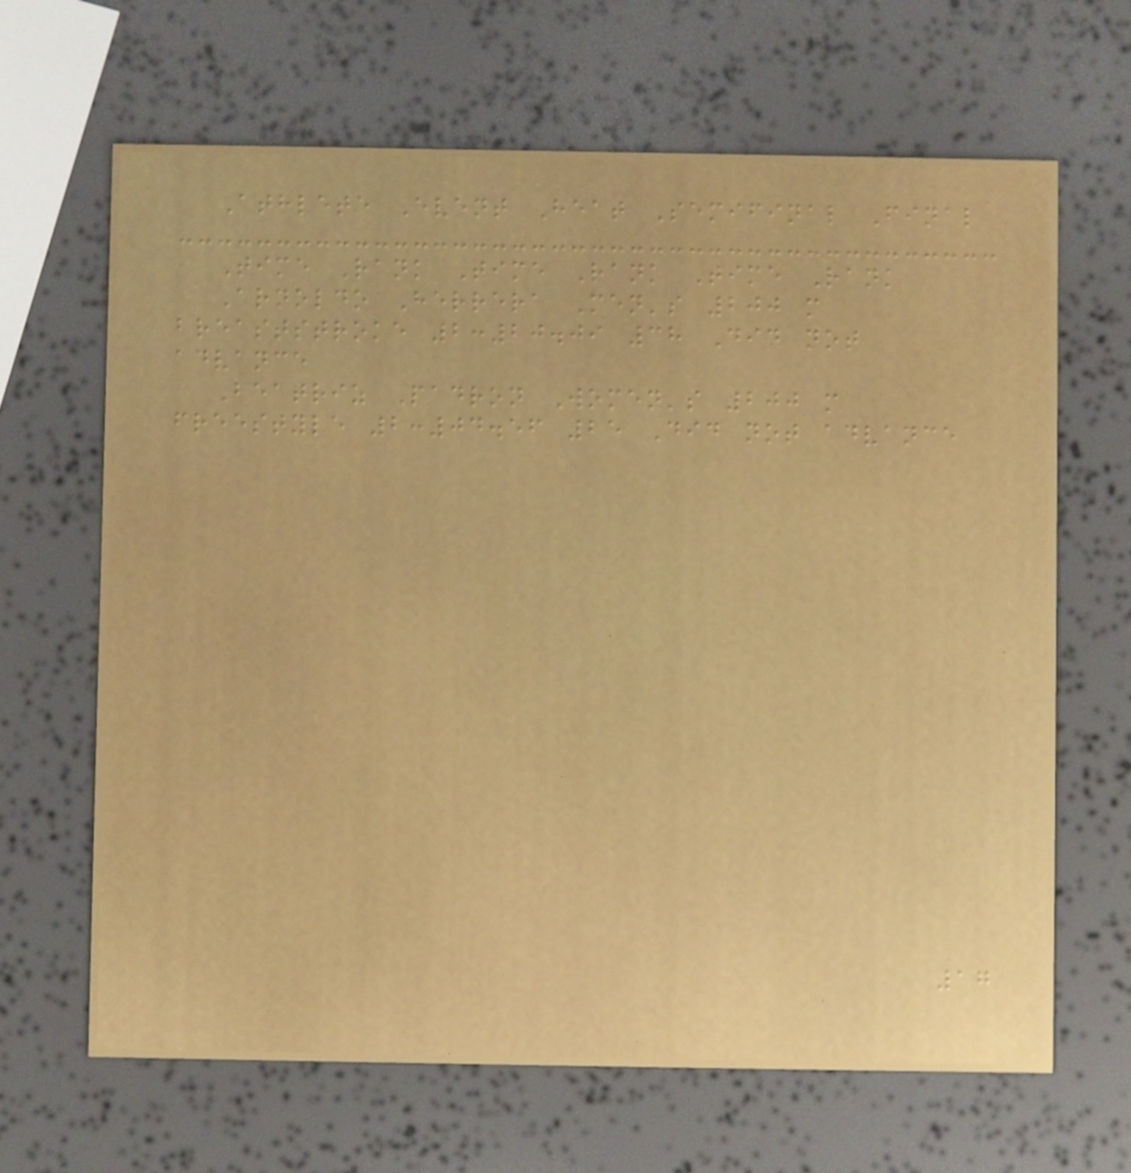Athlete Event Heat Semifinal Final
Time Rank Time Rank Time Rank
Arnoldo Herrera Men's 200 m
breaststroke 2:20.09 38 Did not
advance
Beatriz Padron Women's 200 m
freestyle 2:04.56 25 Did not advance
17
